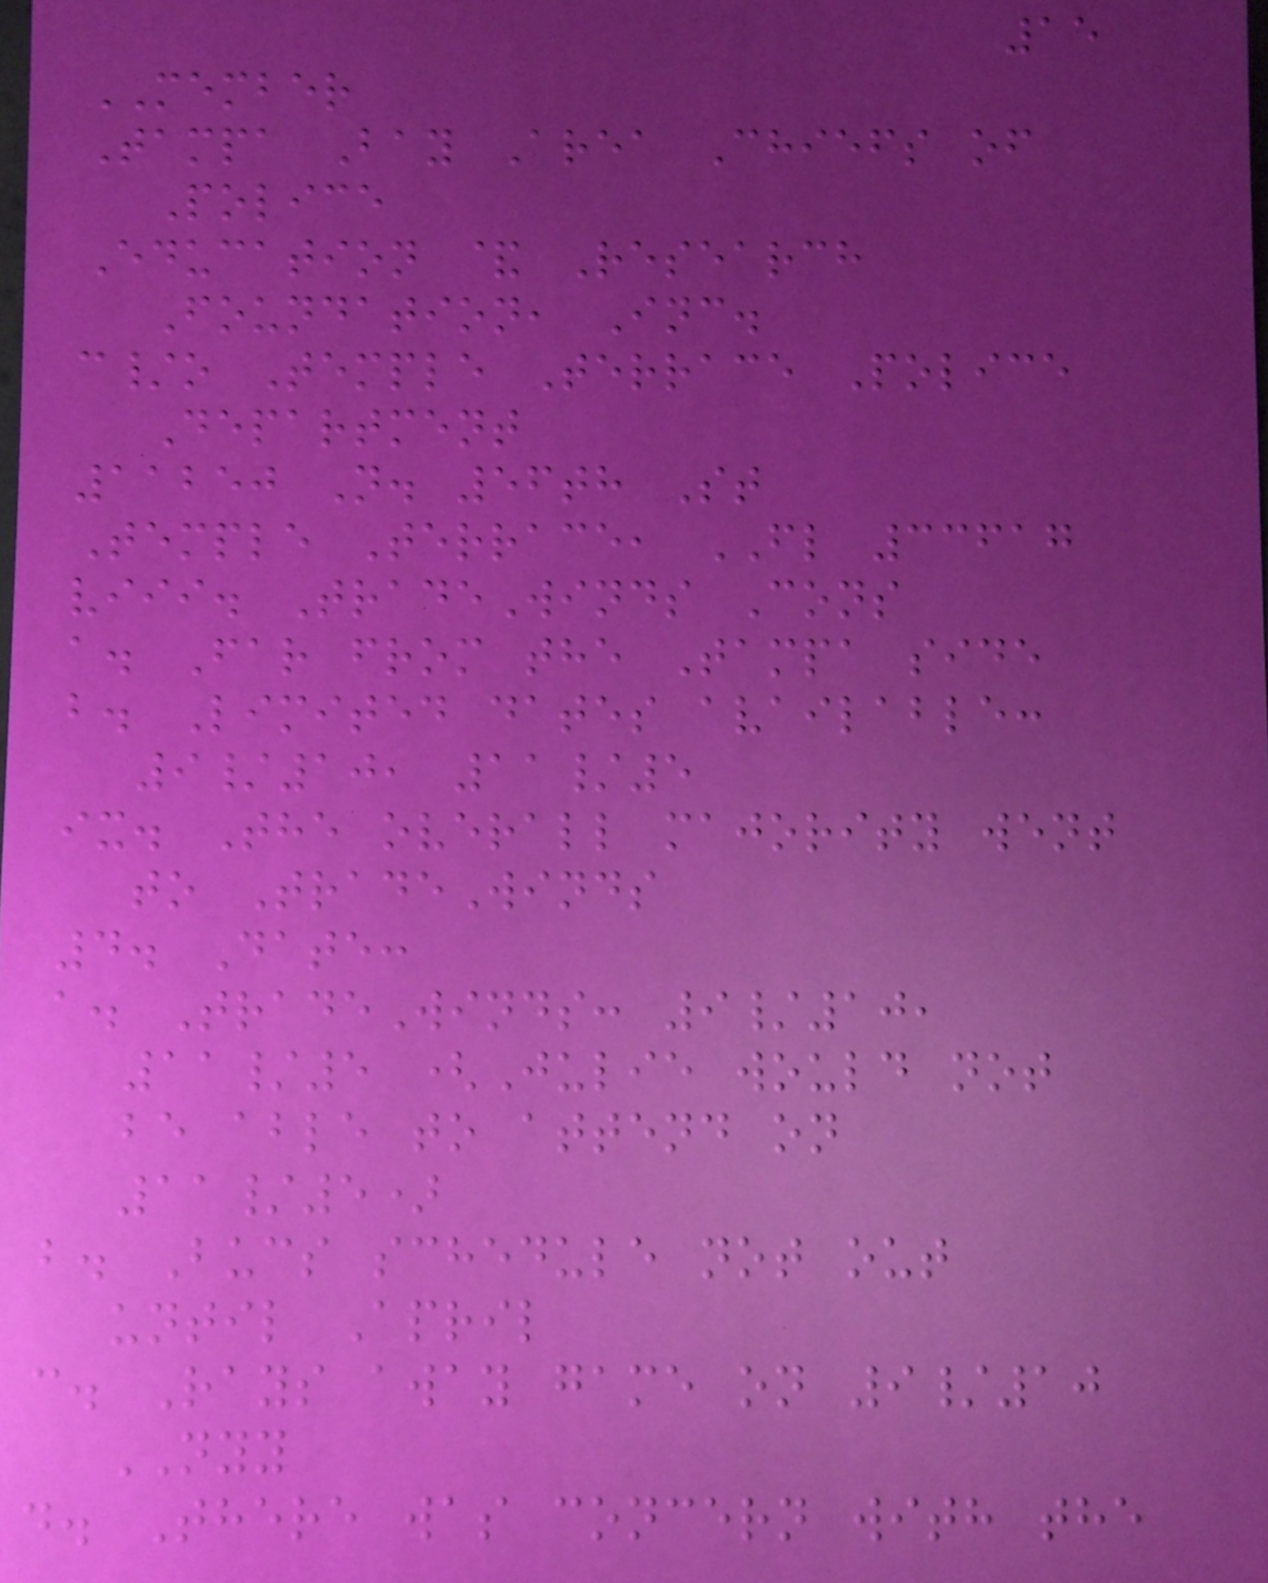15
MEMBER
Tampa Bay Area Chiefs of
Police
Education & Research
Foundation, Inc.
c/o Temple Terrace Police
Department
11250 N. 56th St
Temple Terrace, FL 33617
viii. TradeWinds Cons
a. Far from the Tampa side
b. Limited dates available:
9/10, 11/5
ix. The overall majority went
to TradeWinds
4. Date:
a. TradeWinds: 9/10,
11/5 (Julie would not
be able to attend on
11/5)
b. Bucs schedule not out
until April
c. Rays away game on 9/10
NYY
d. There was concern with the
